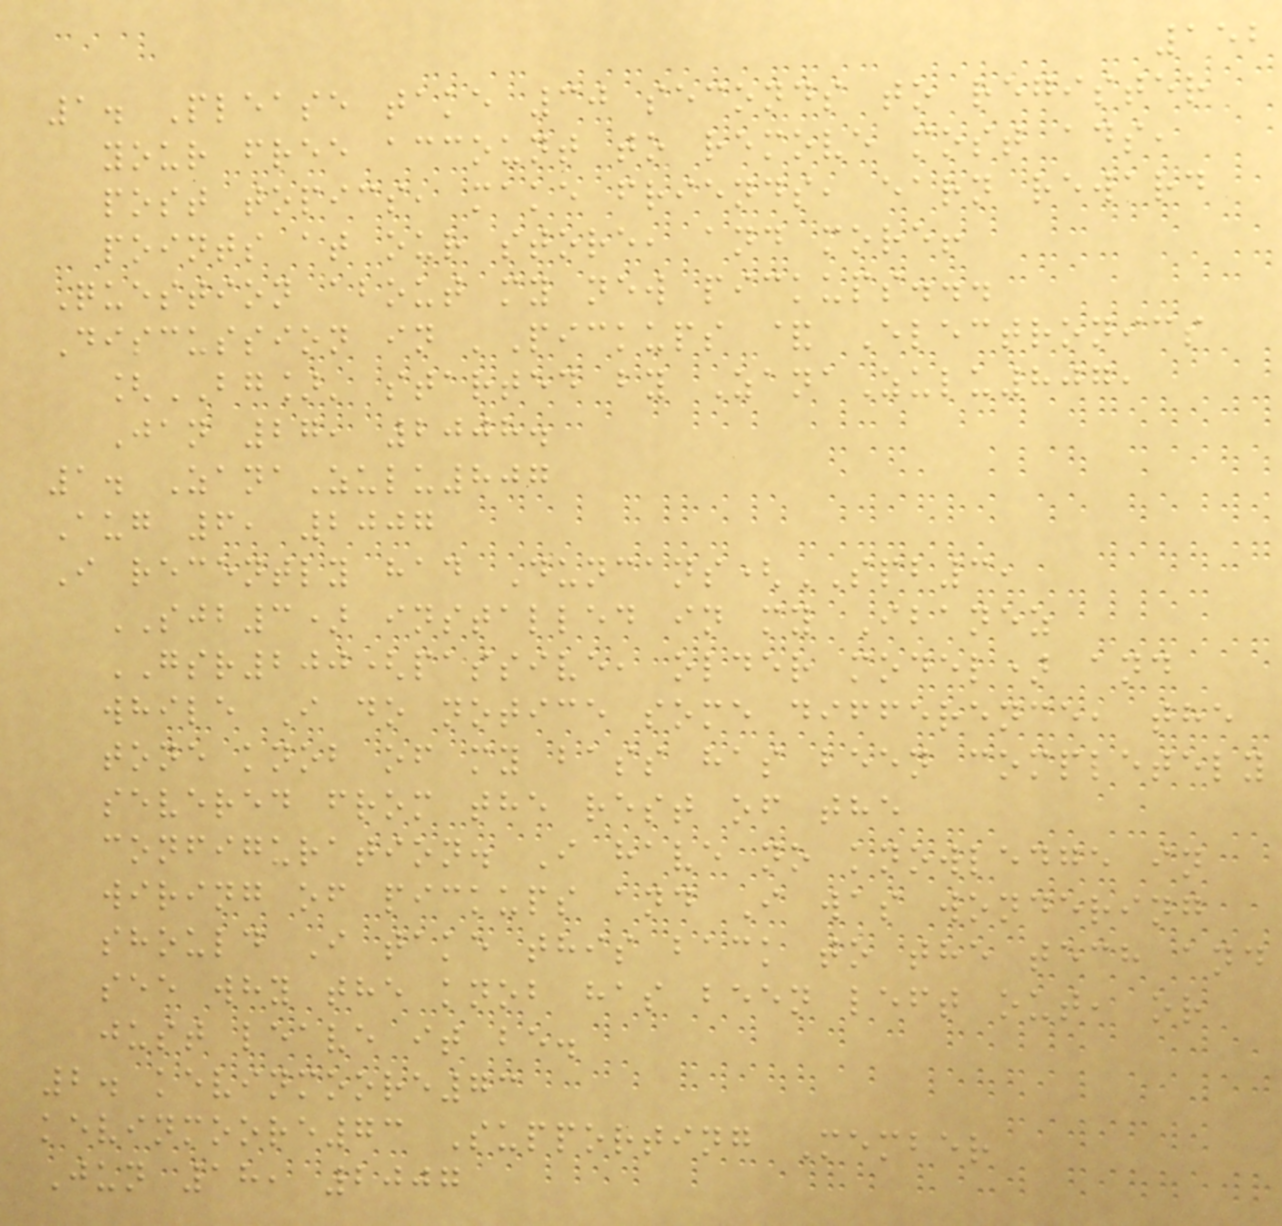152
1. Please take 30 seconds to register
your free account to remove most ads,
post topics, make friends, earn reward
points at our store, and more!
Question about my new pickups...
Discussion in 'Pickups & Electronics
[BG]' started by ZanaZulu807,
Jan 27, 2008.
1. ZanaZulu807
Aug 6, 2007
I recently had Duncans(SPB3,
SJB3) installed in my Ibanez
GSR200(passive, older model) and
while I do notice some difference, the
tone knob of my bass has been completely
severed from the rest of the
configuration. I have no knowledge in
wiring of pickups and I was wondering
should I take this back to the tech and
see why the knob has been left out, or
just leave it be.
2. kevinmoore73
kevinmoore73 Supporting Member
Jun 18, 2007
